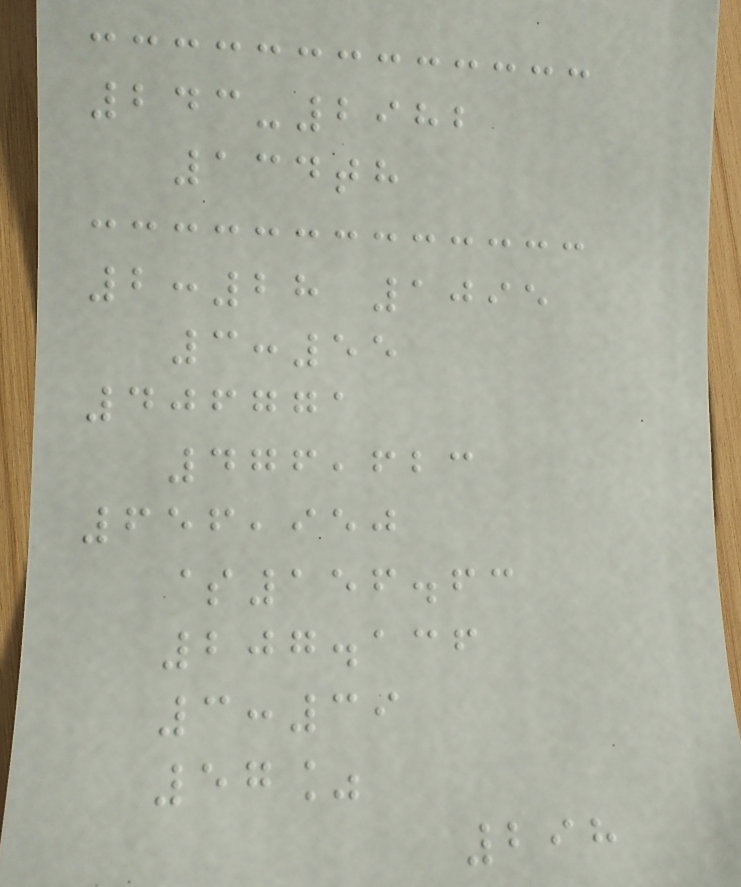243-2982
134th
2:28 1095
3:55
406771
476,623
656,950
$156.63
207.136
3:39
57%
298
